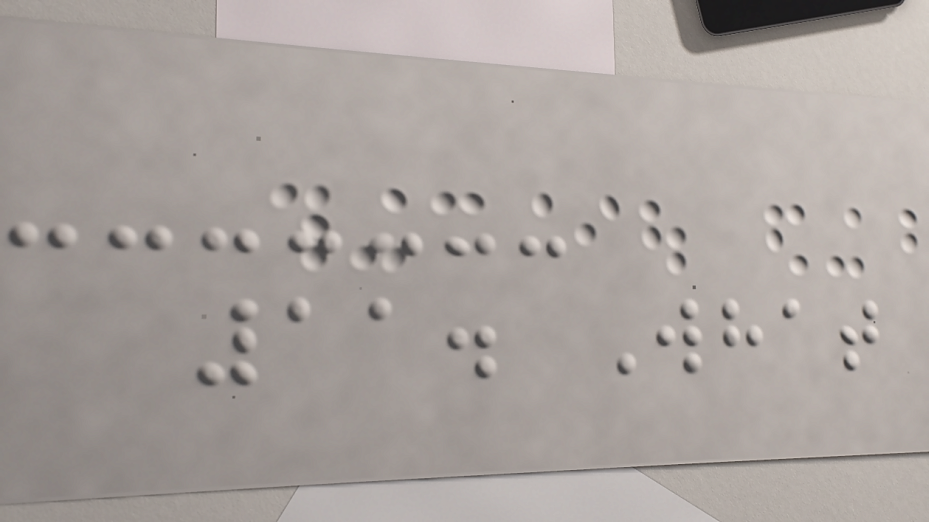11. What
